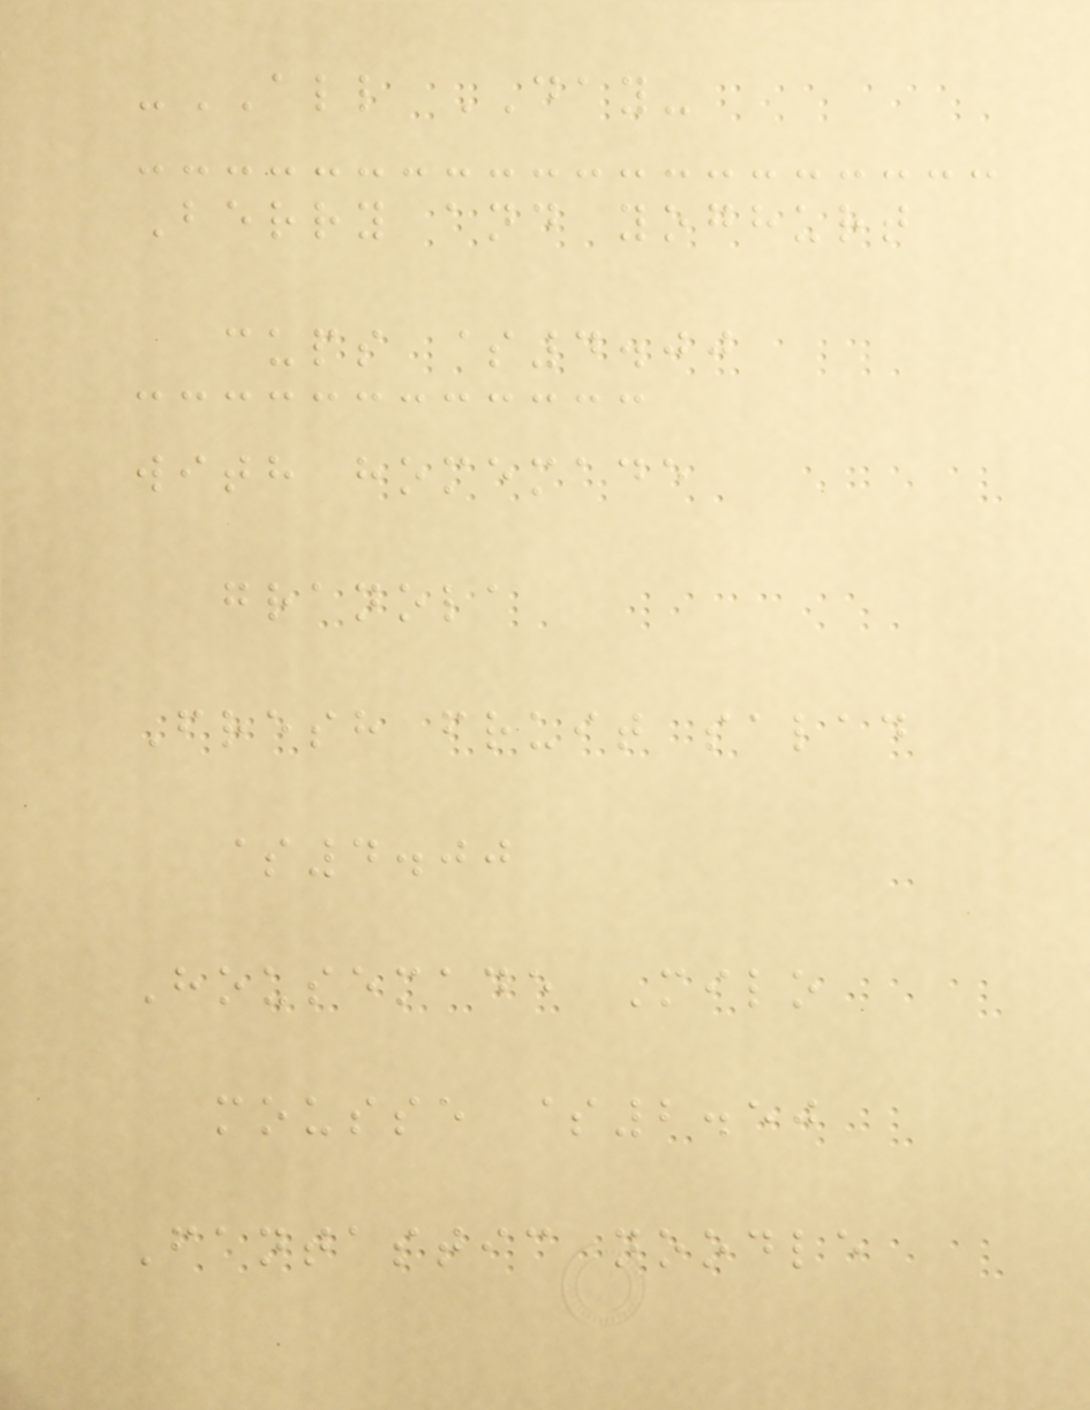-ALL DAY-
Berry and yoghurt
cups $4.00
with homemade
granola
Fresh fruit salad
$4.00
Housemade Milo
mousse $2.50
Fantastic noodle
